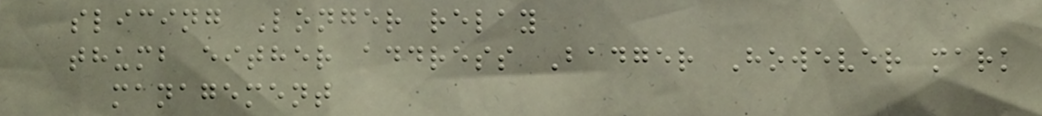slicing Longer relay
thumb either address Badger However mark
management
